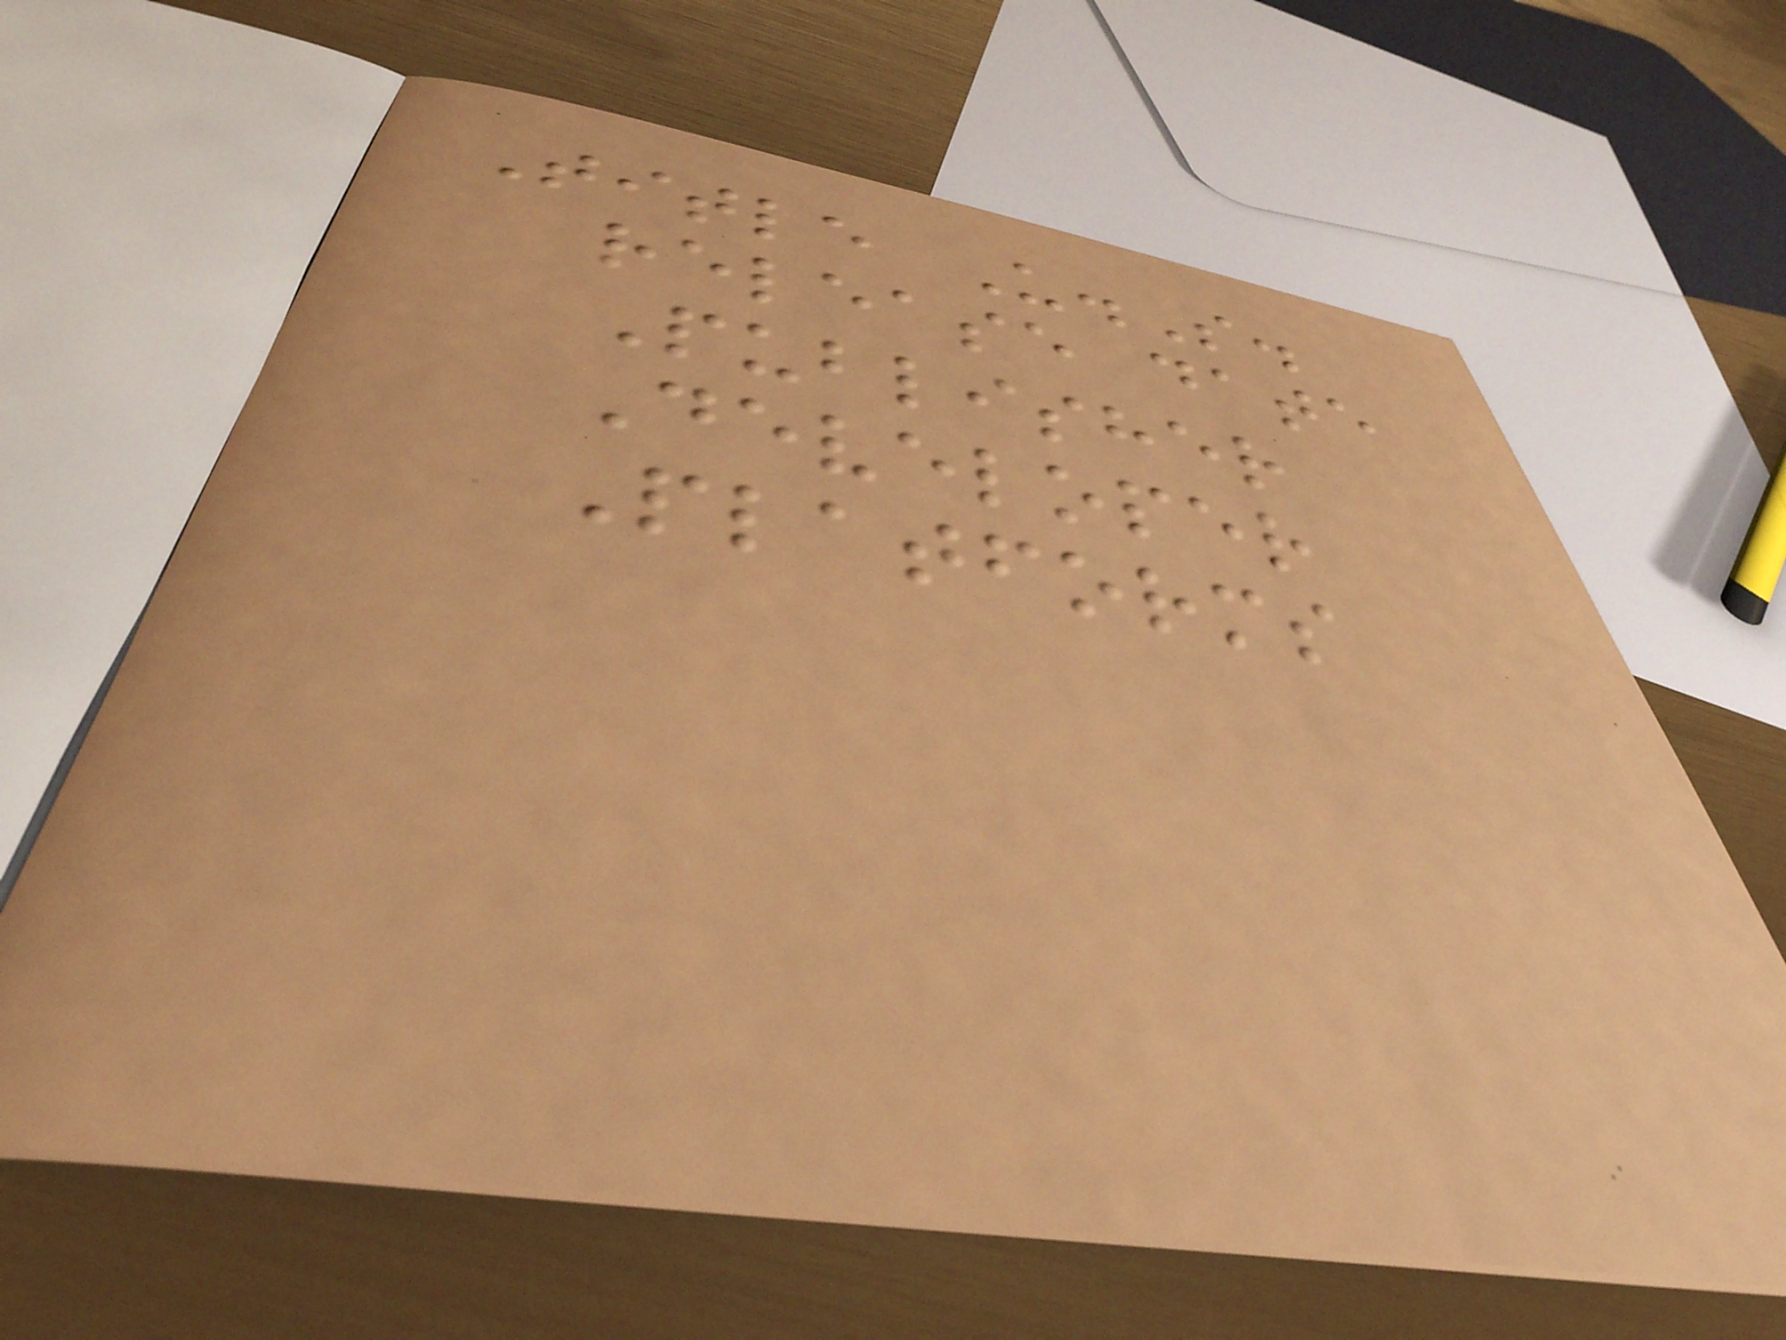Title U.S.
release date
Publisher
Developer
Platforms
